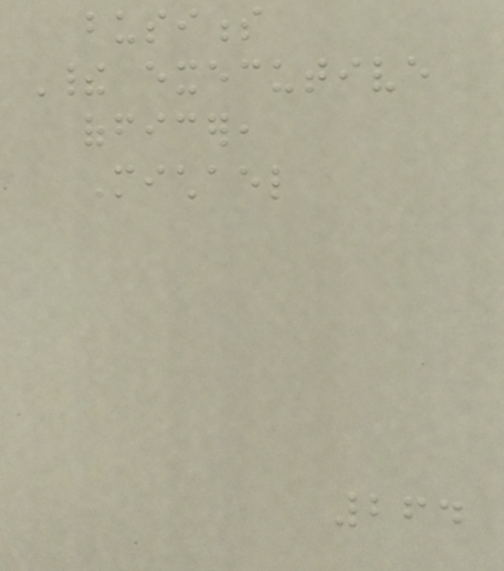business
Their executive
officer,
Michael
264
